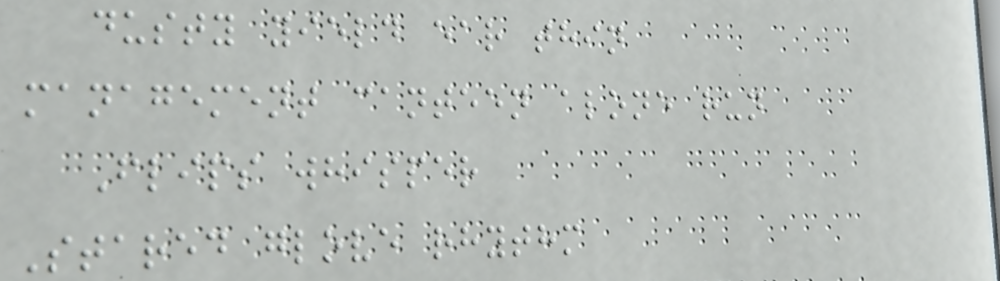dusty yield ear thin
management canteen alone run
Flips whisper
Stared glove rhythm
